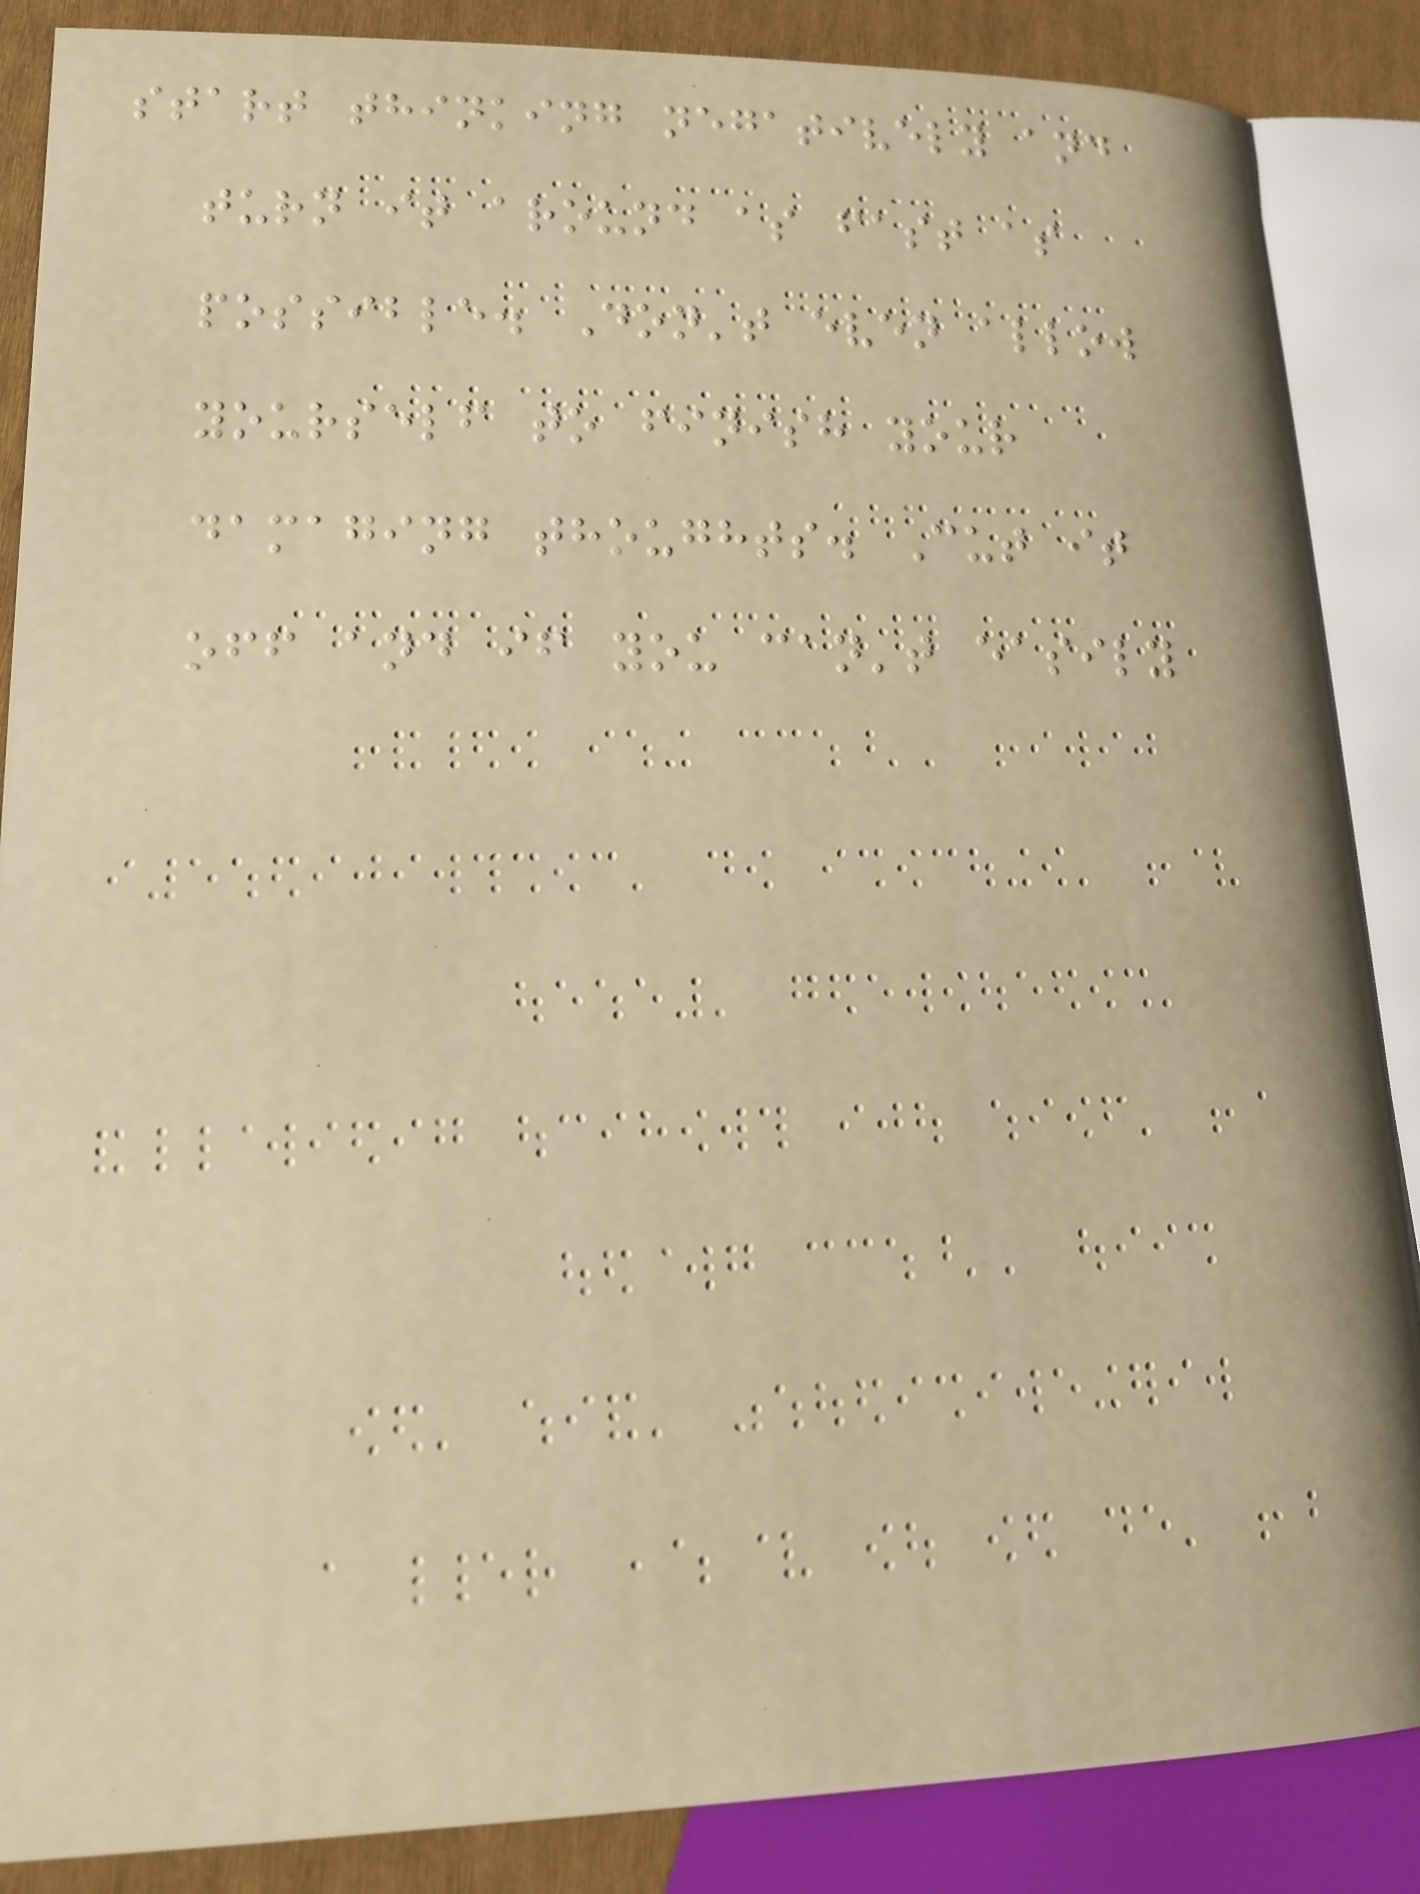start thinking negatively and
turn it around as fast as
possible. Don't even allow
yourself to finish your
damaging thoughts. Cut it
off and if you can't easily
